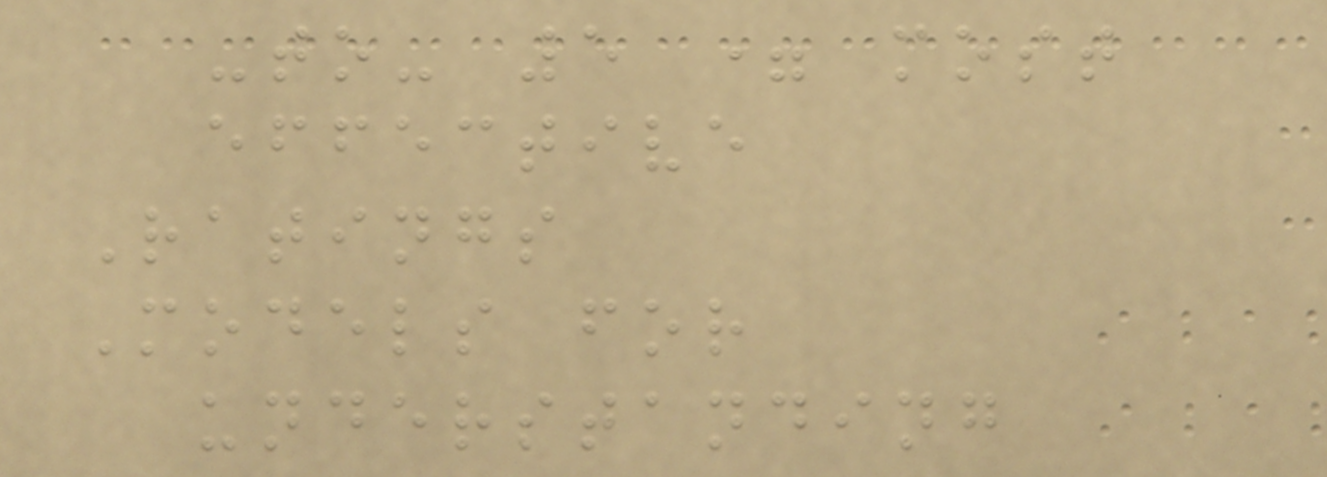-to- 5 = most
effective
Ratings
Models for
understanding
